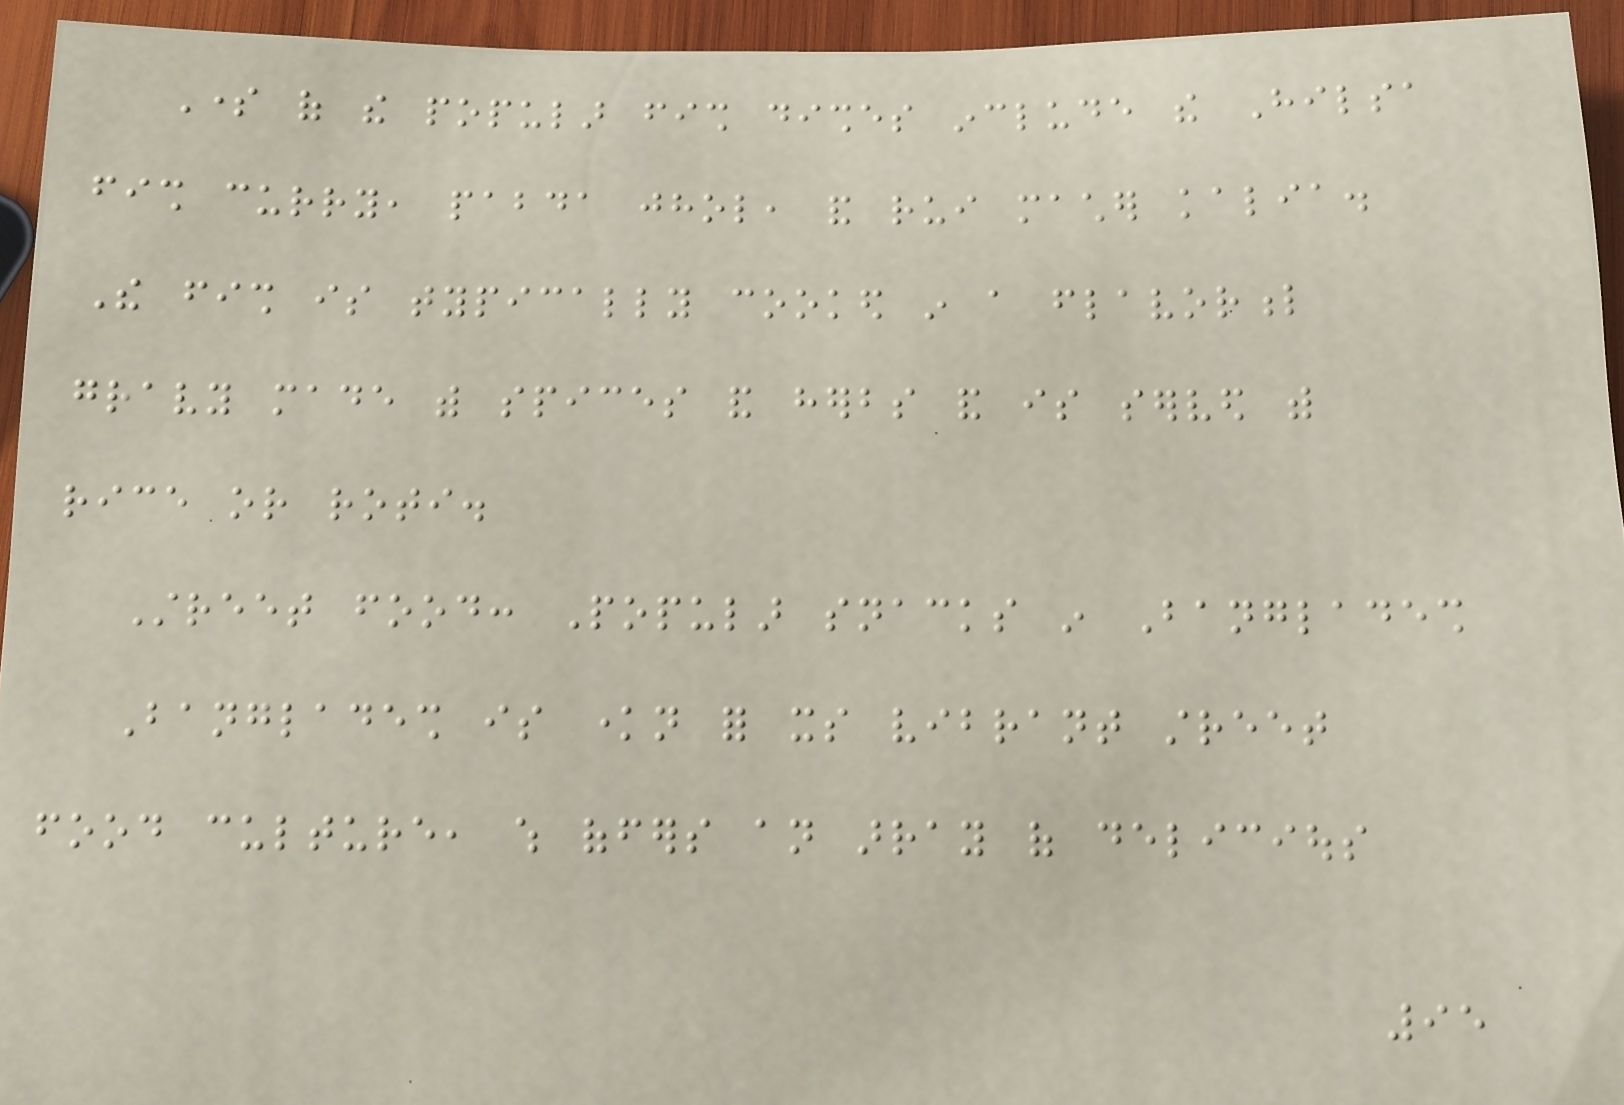Some of the popular fish dishes include the Hilsa
fish curry, pabda jhol, and rui macher kalia.
The fish is typically cooked in a flavorful
gravy made with spices and herbs and is served with
rice or roti.
Street food: Popular snacks in Bangladesh
Bangladesh is known for its vibrant street
food culture, which offers an array of delicious
95
